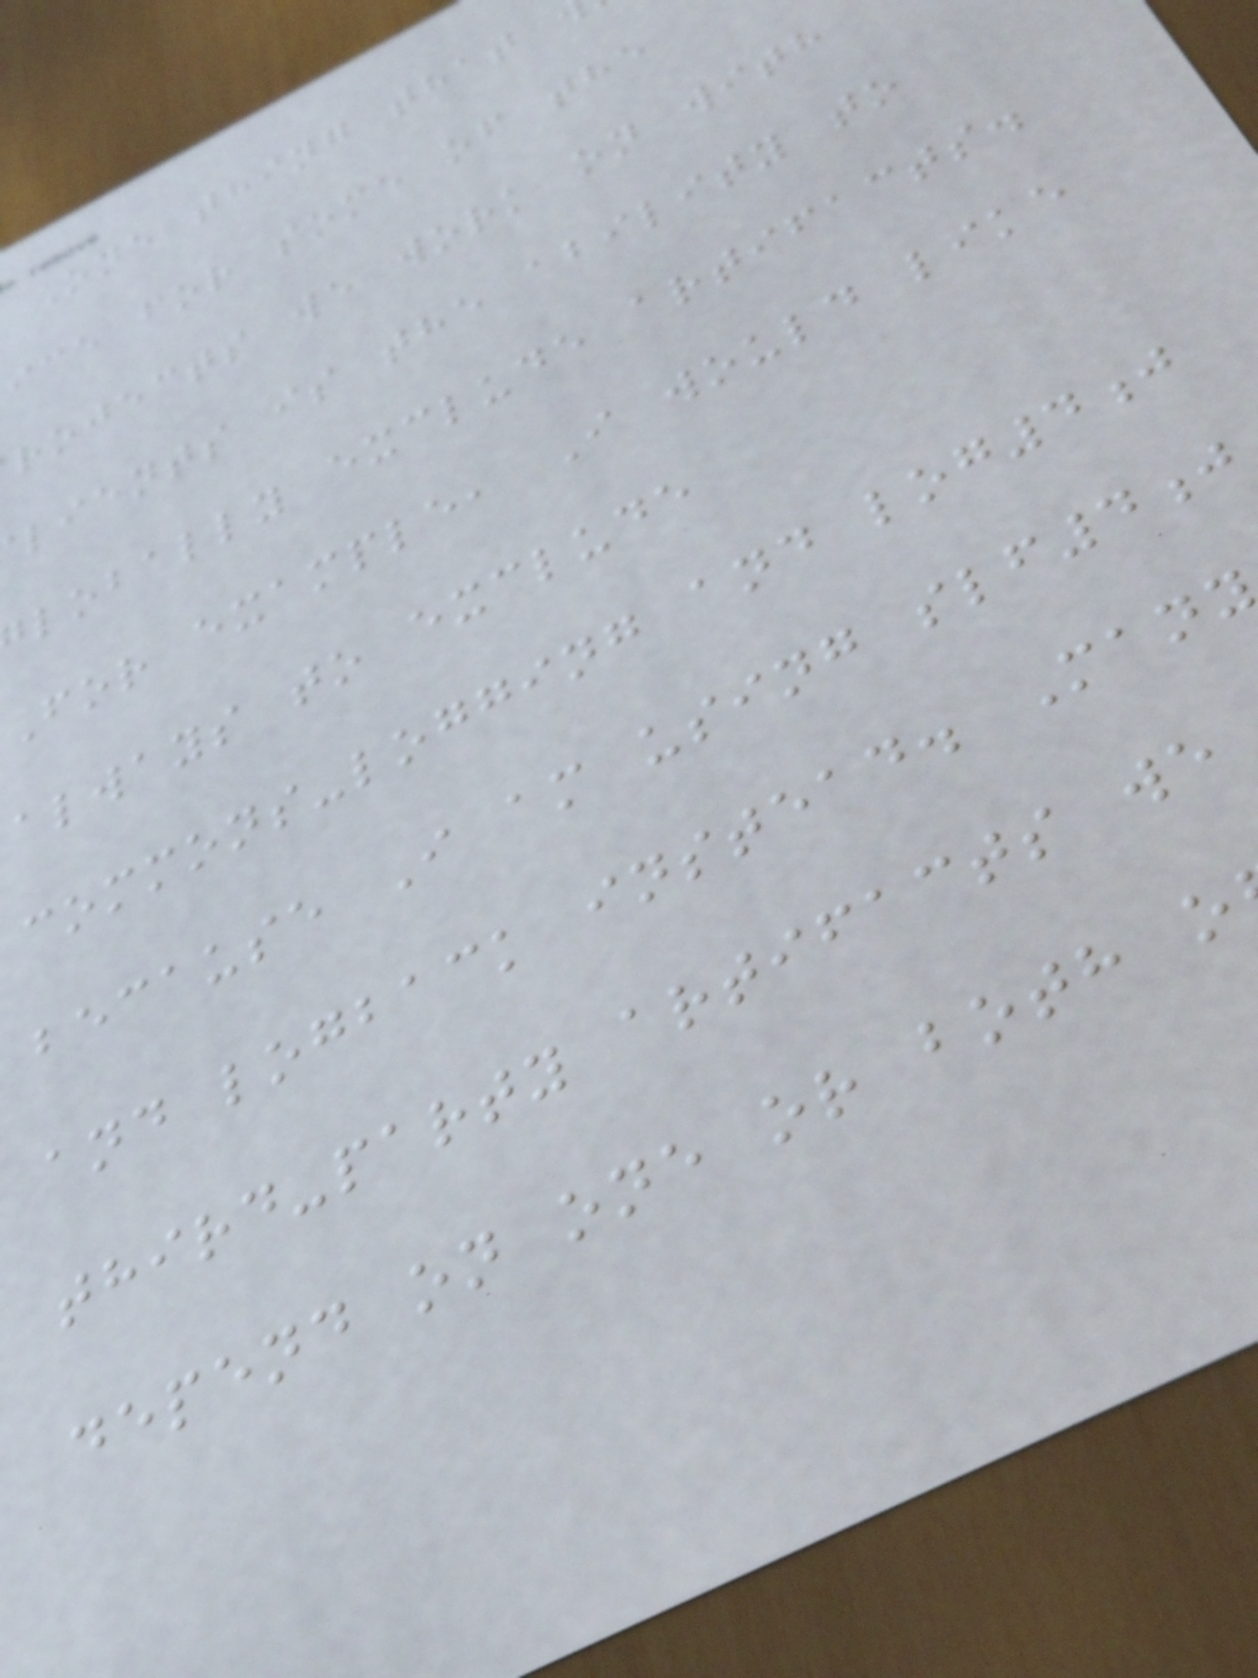One thing that
ice for some of the
rojects we work on with
lients is the ability to
lobally exclude artifacts.
For example, I would like
always to exclude
commons-logging and log4j
because I am using slf4j
and logback instead. Many
third-party artifacts we
depend on one or both o
